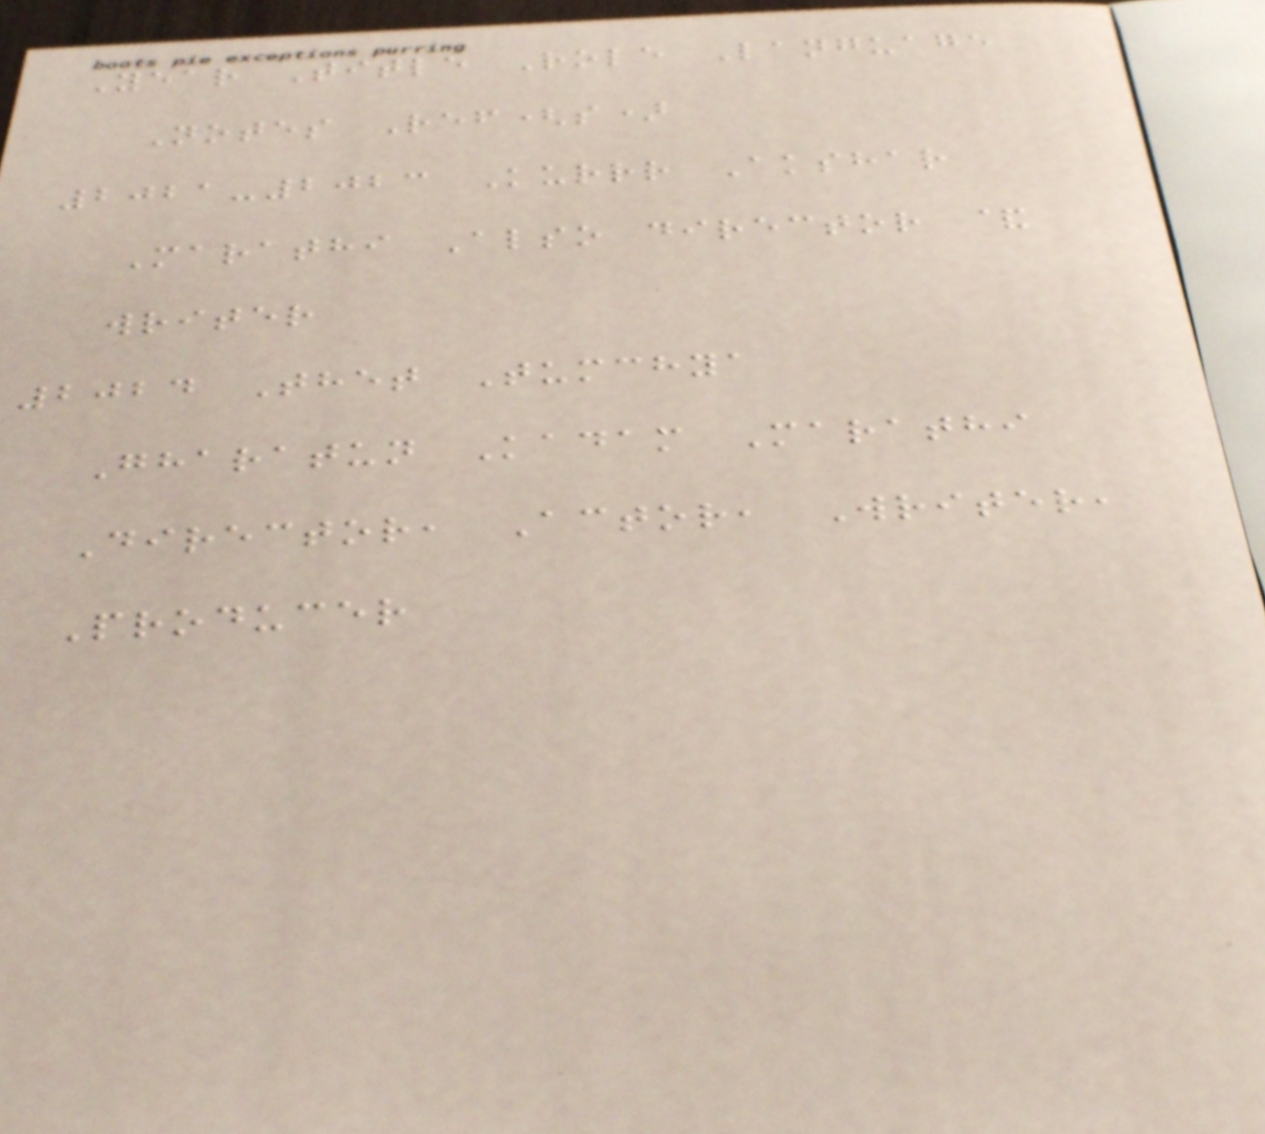Year Title Role Language
Notes Ref(s)
2021-2023 Kurrr Akshar
Marathi Also director &
writer
2024 Thet Tumchya
Gharatun Kadam Marathi
Director, Actor, Writer,
Producer
